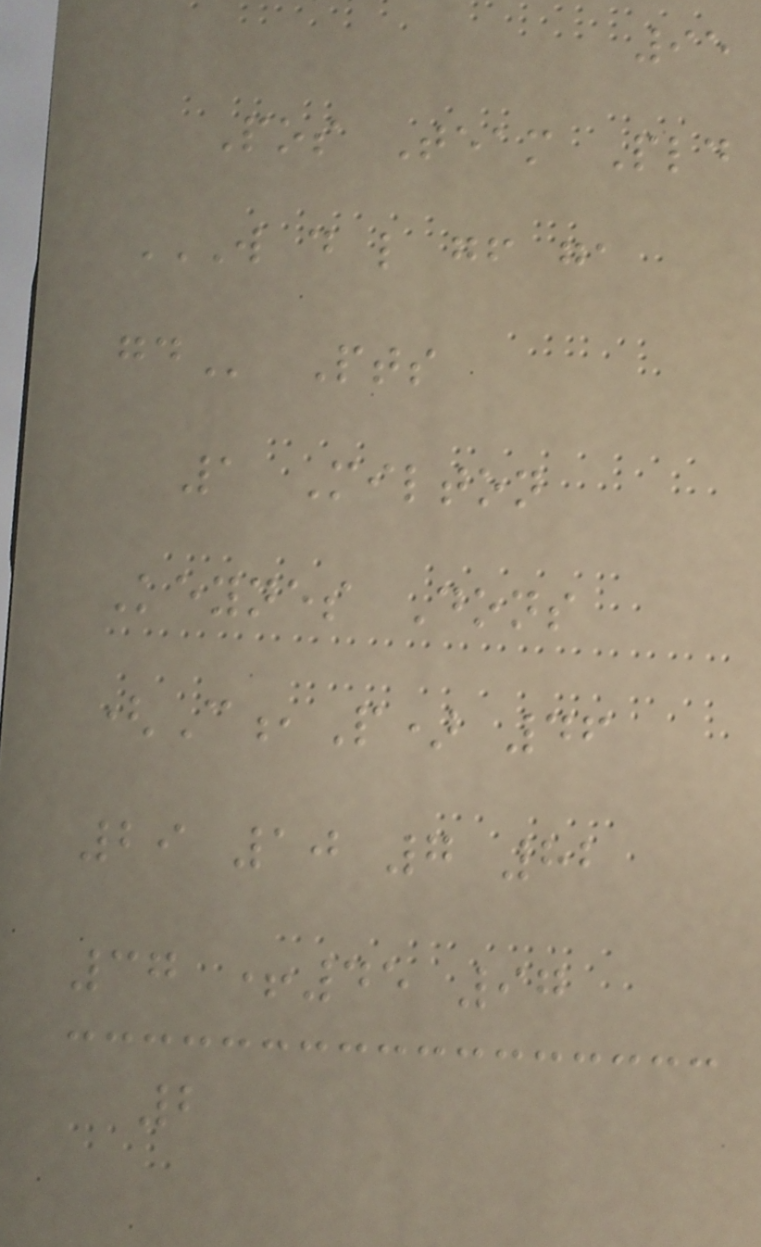95
Pos Team Pld
W D L GF GA
GD Pts
1 Milton
Keynes Dons
(C,P) 46
29 10 7 82
37 +45 97
2
